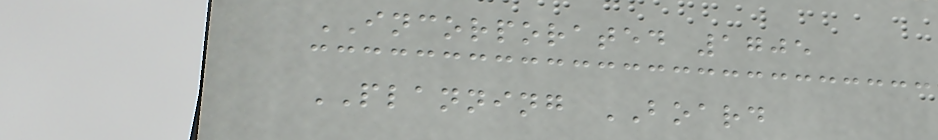INCORPORATED 1705
PLANNING BOARD
